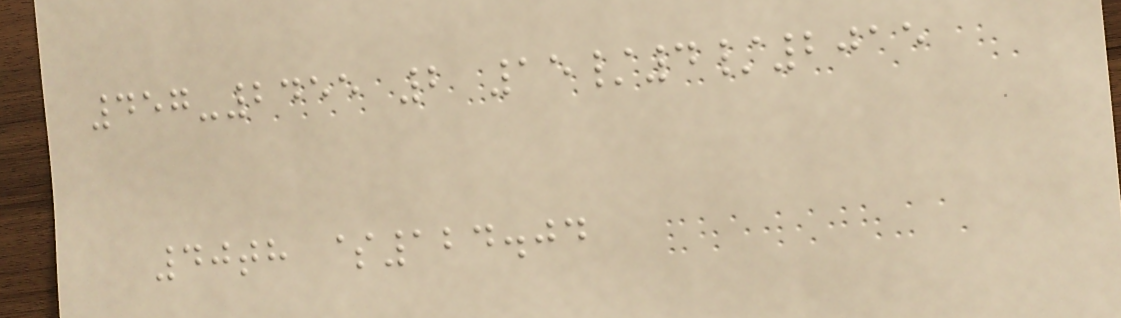457-2455 2 15/4/2015
40th $124.04
